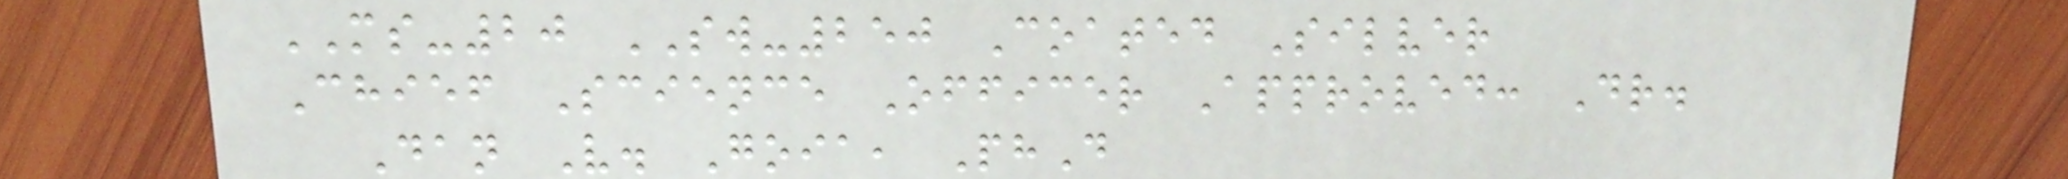MS-20 SW-250 Coated Silver
Chief Science Officer Approved: Dr.
Dan V. Goia, PhD
